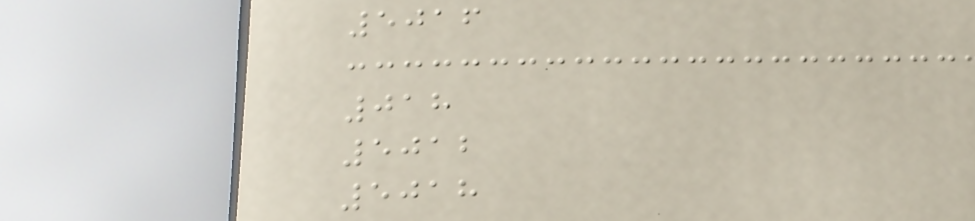5016
018
5012
5018
